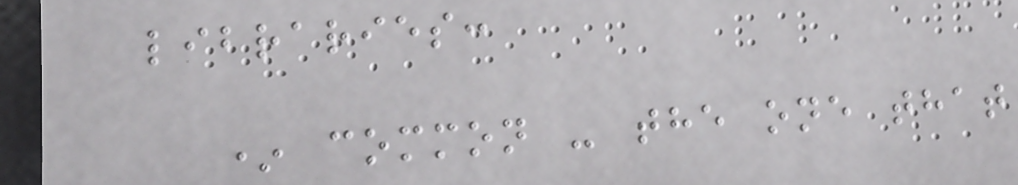libraries:
* common - the one that
